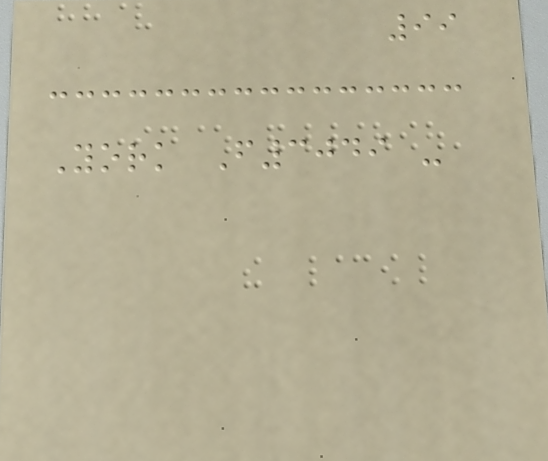99
York F3049 -
